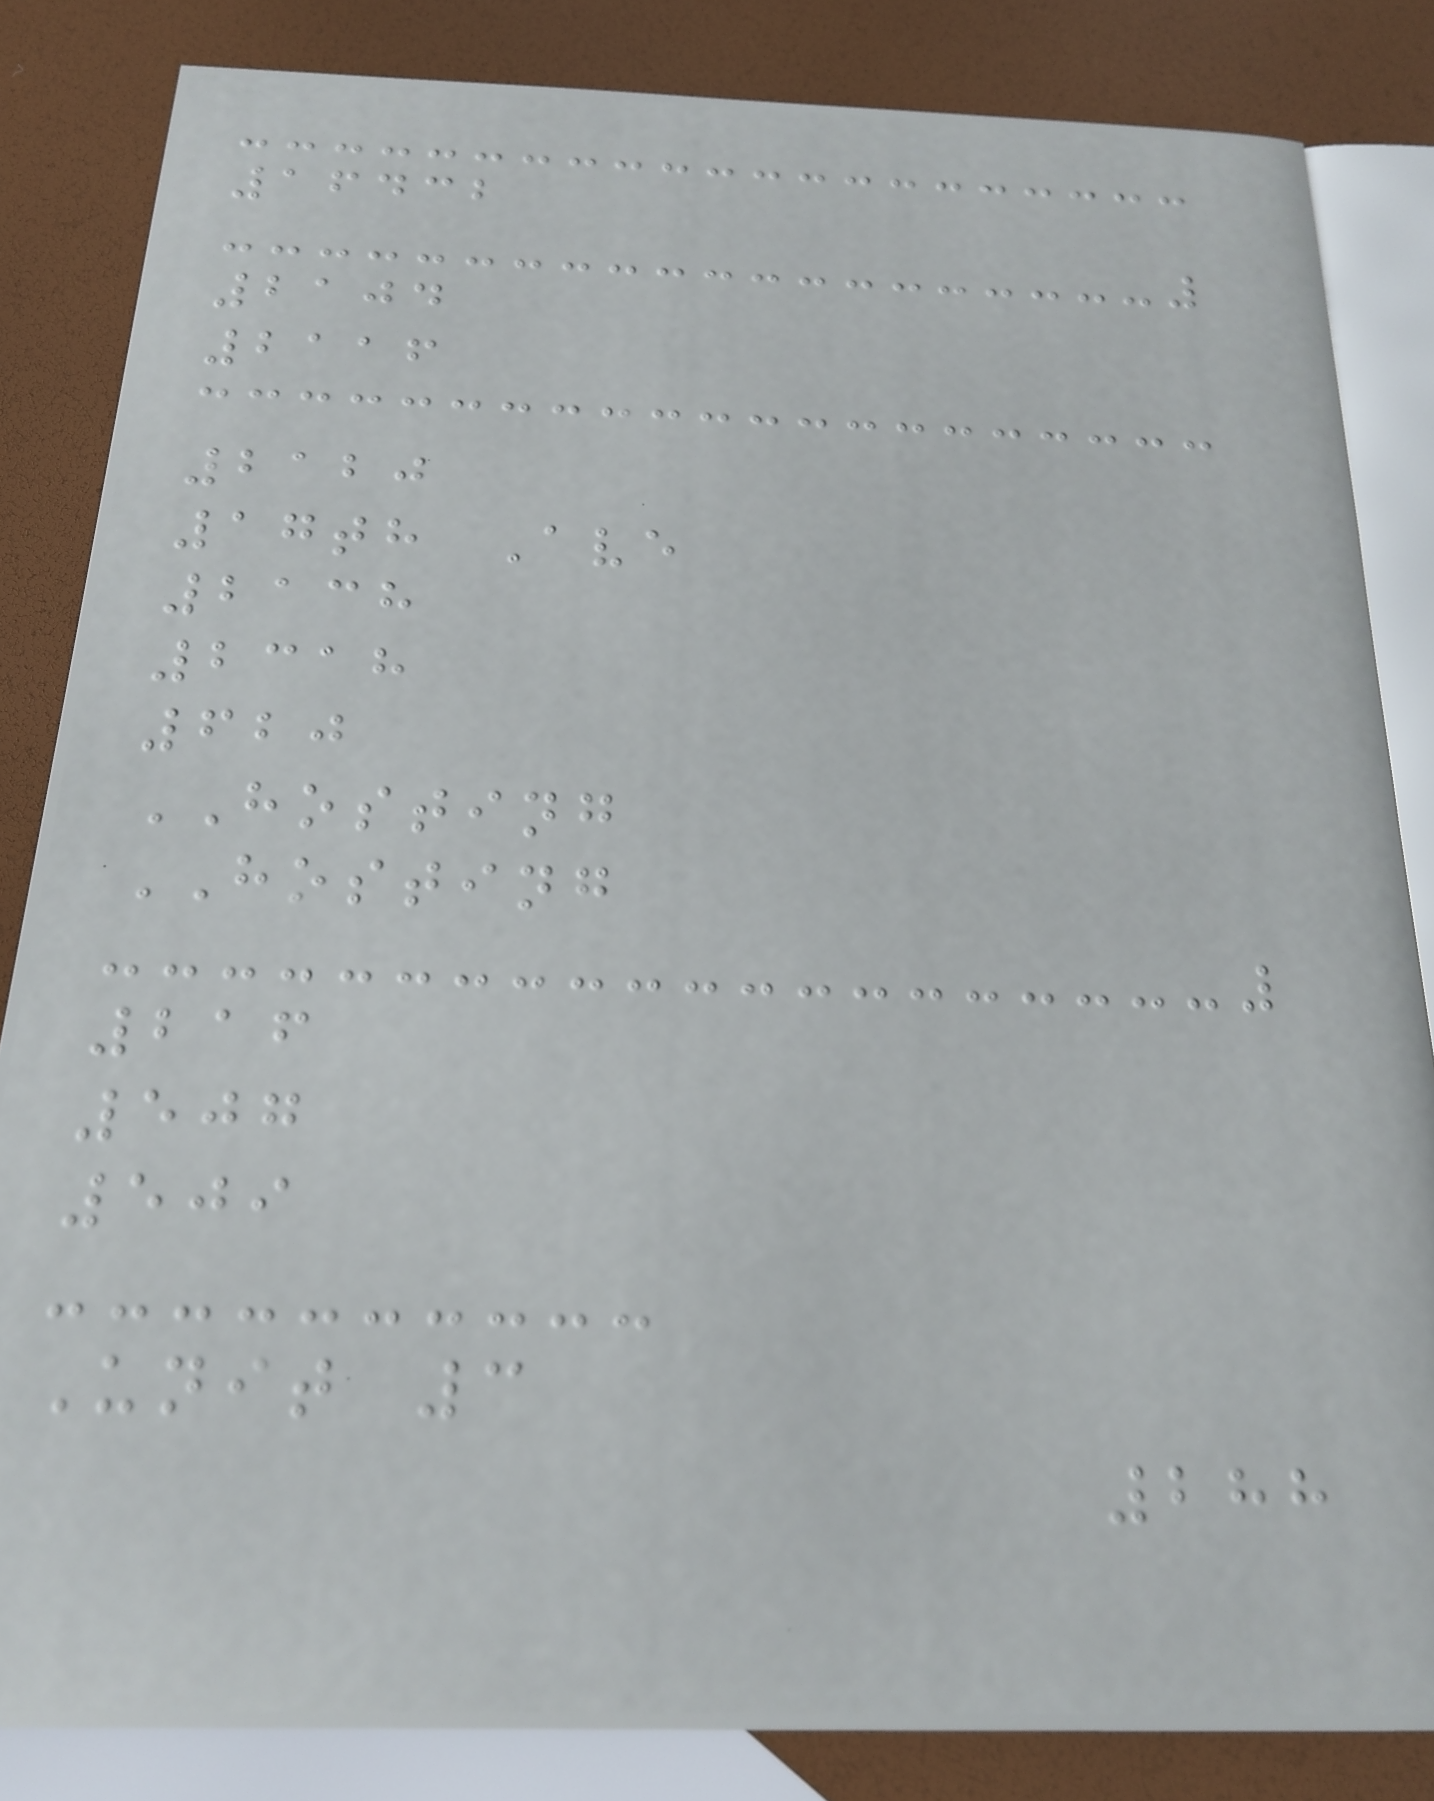16432
2104
2116
2120
17th Ave
2138
2318
620
HOSTING
HOSTING
216
507
509
Unit 3
288
